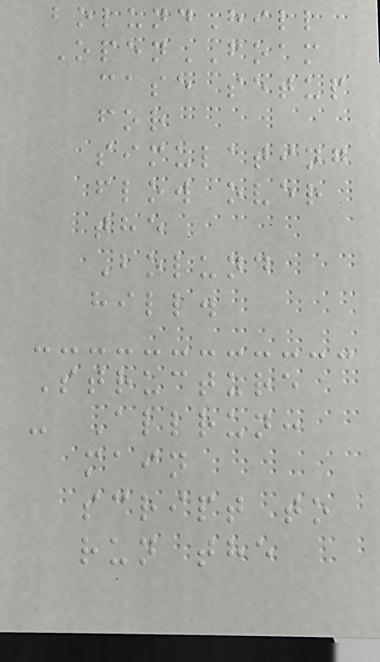bolundHill
OpenFOAM
case setup
for
simulating
flow over
the
Bolund
hill.
Structure
- Allrun:
main
script to
run the
